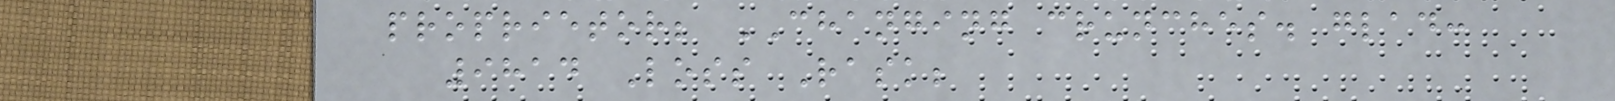proprietor; CHANGING crunches. glad:
9814 Loss Rask;
